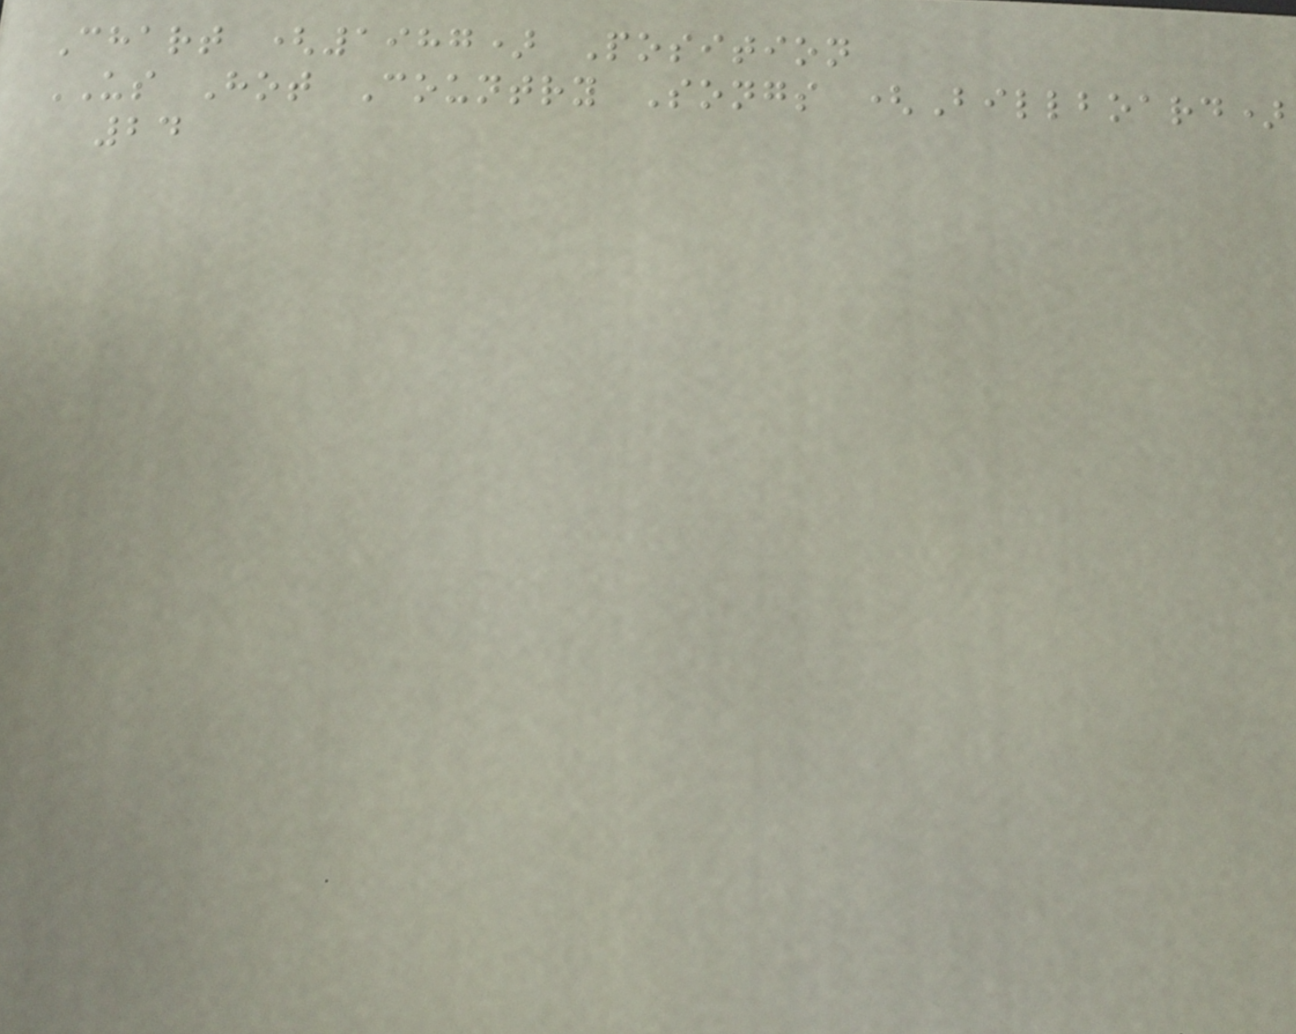Chart (1987) Position
US Hot Country Songs (Billboard)
24
